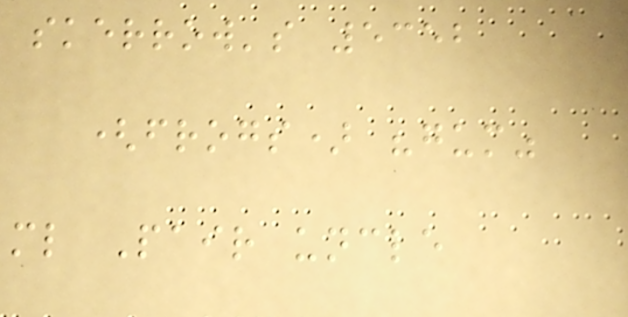skerrow's 5352
(frogs) "gum"
ml Pair uncle
